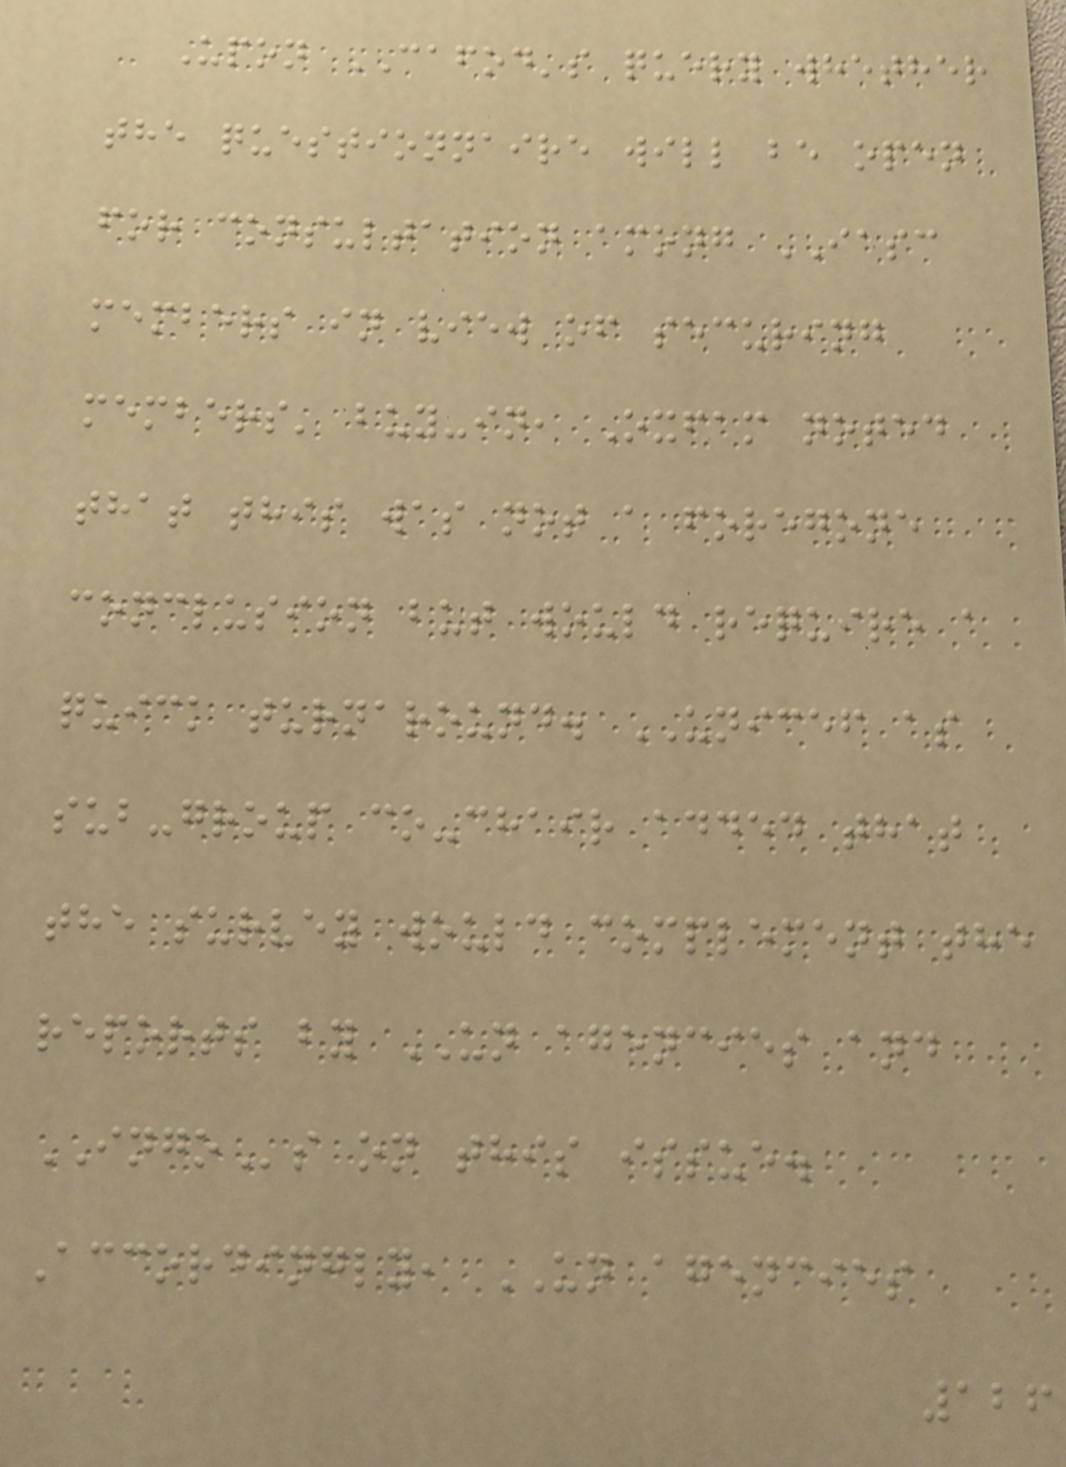Upon CAFOD's query whether
the questionnaire will be open
for consultation among IASC
members in view of securing
members' buy-in, Oxfam noted
that this was not a foregone
conclusion but would require a
quick turnaround. UNICEF as
sub-group co-chair added that
the survey would complement the
reports by UN agencies and
INGOs on this issue.
Accordingly, UN agencies
126
